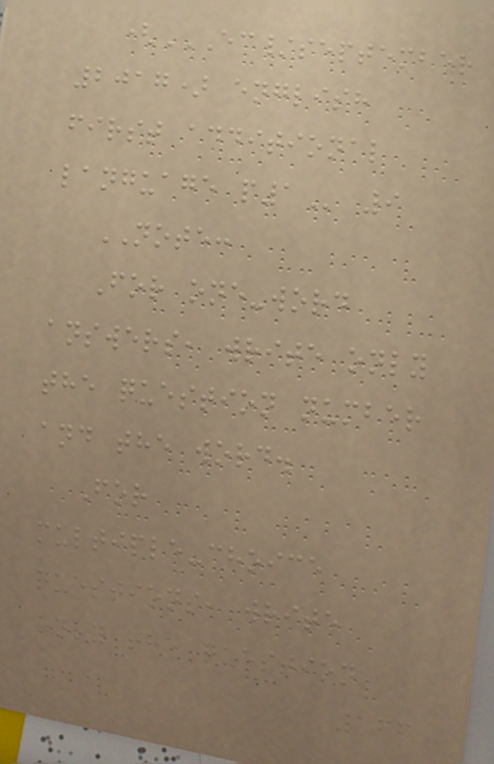(EC/SEPTEMBER
2017) ENGLISH
FIRST ADDITIONAL
LANGUAGE P1 9
NOTE:
For one-word
answers, write only
the question number
and the word.
For
multiple-choice
questions, write
only the question
166
